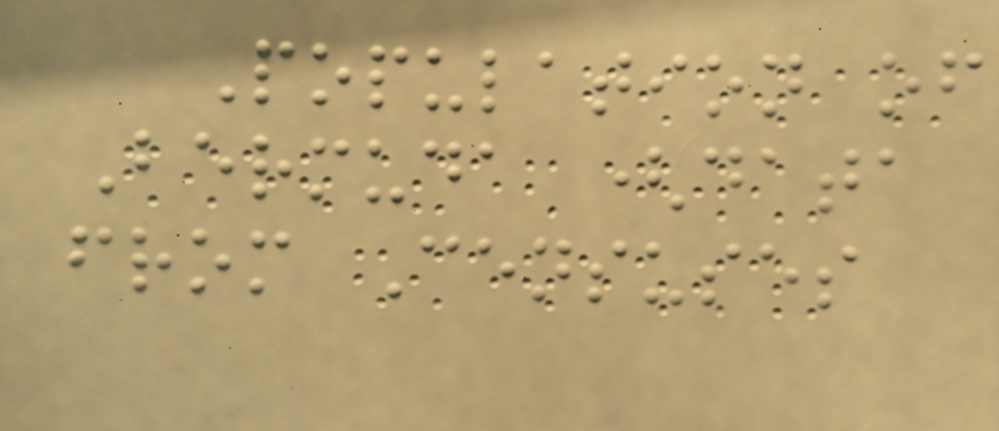Population of
Bermuda (data
from Censuses
